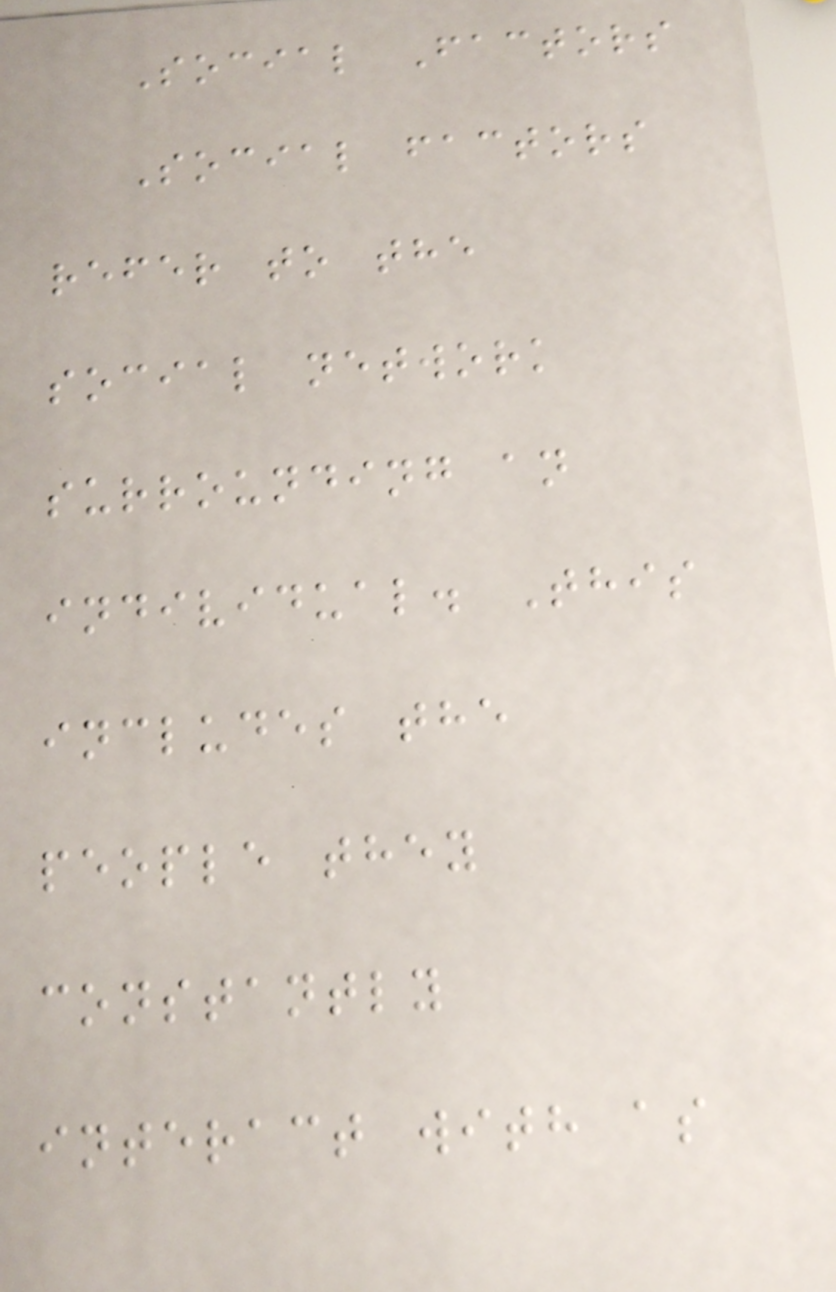Social Factors
Social factors
refer to the
social network
surrounding an
individual. This
includes the
people they
constantly
interact with as
